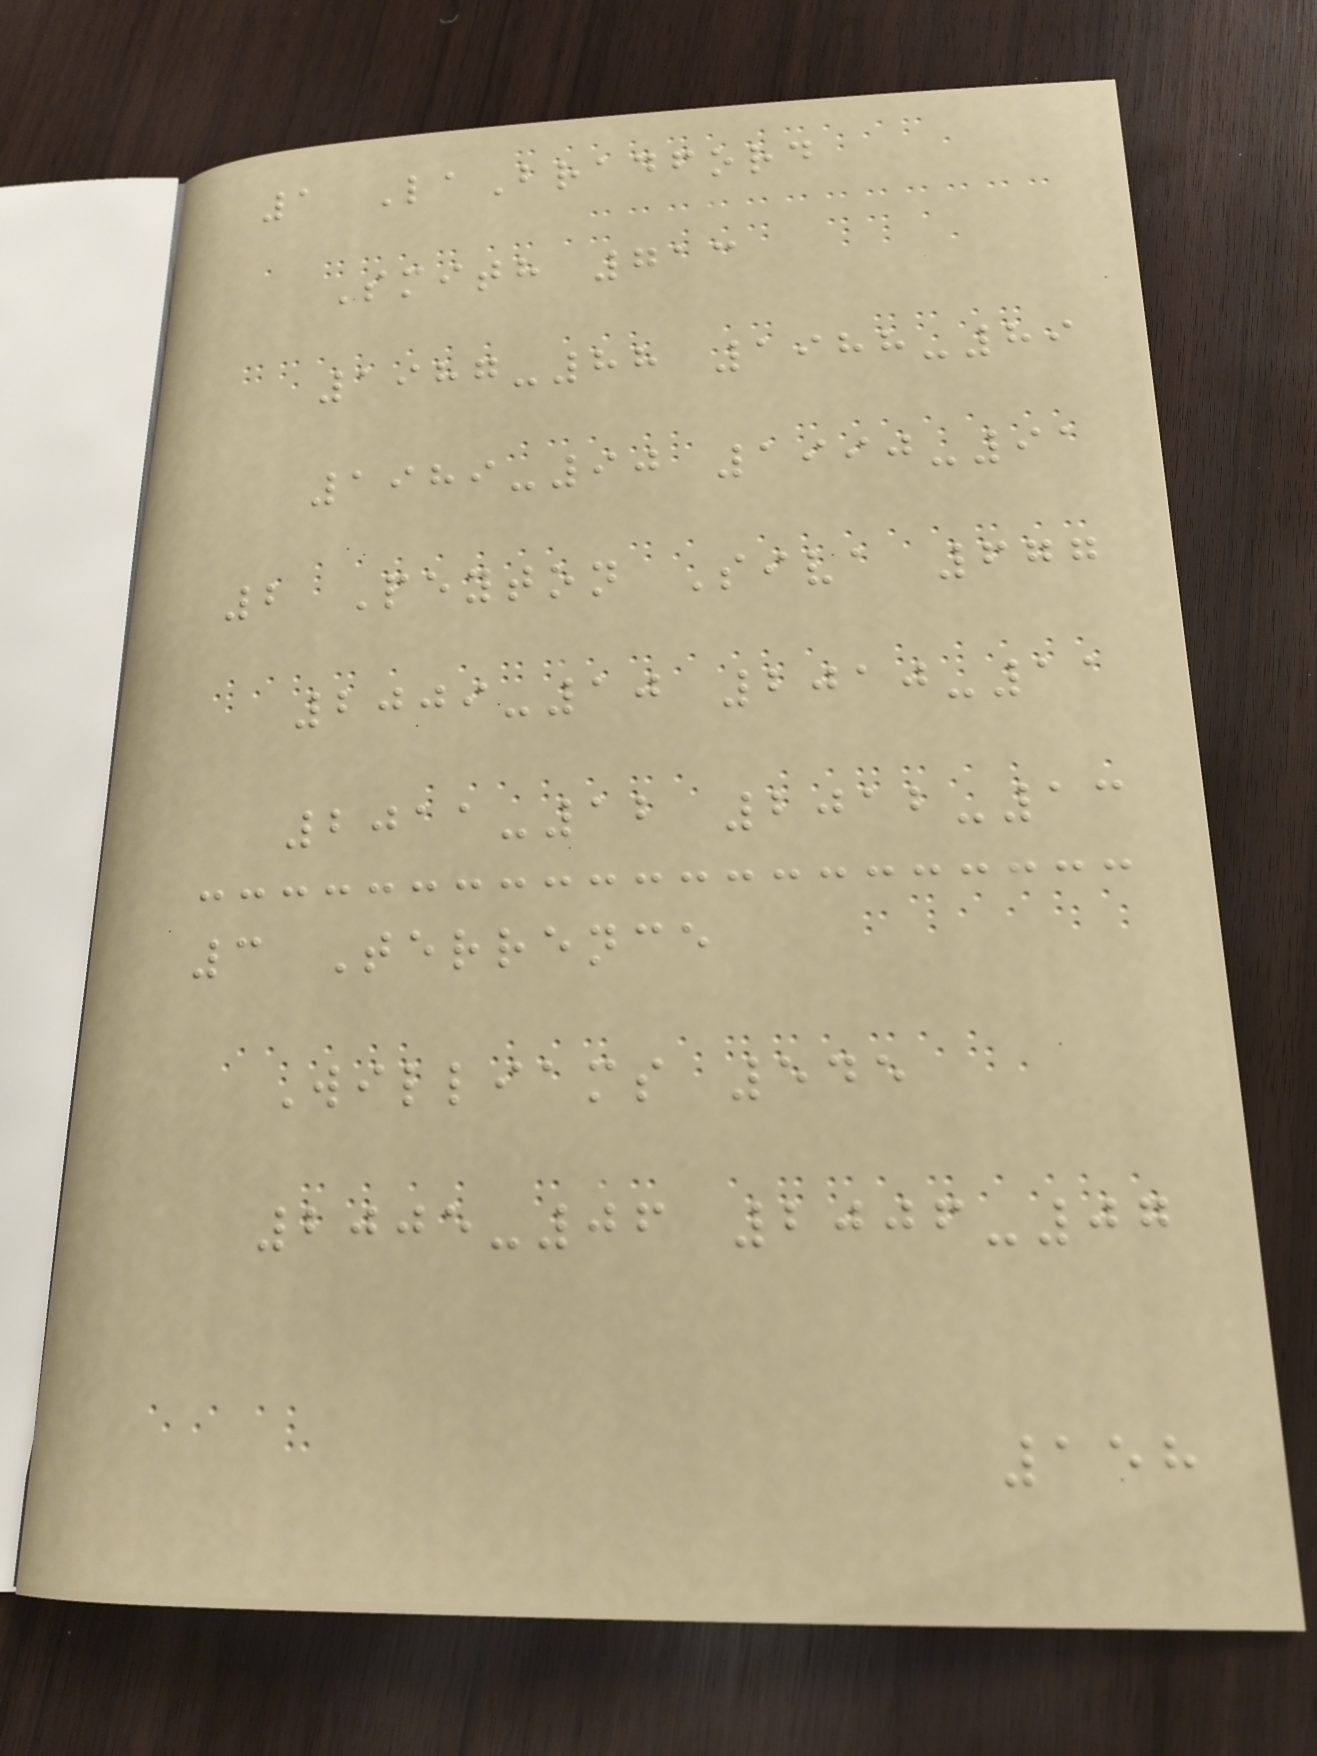1 LaBradford
Smith 713
1987-88 1988-89
1989-90 1990-91
2 Peyton Siva 677
2009-10 2010-11
2011-12 2012-13
3 Terrence
Williams 545
2005-06 2006-07
158
